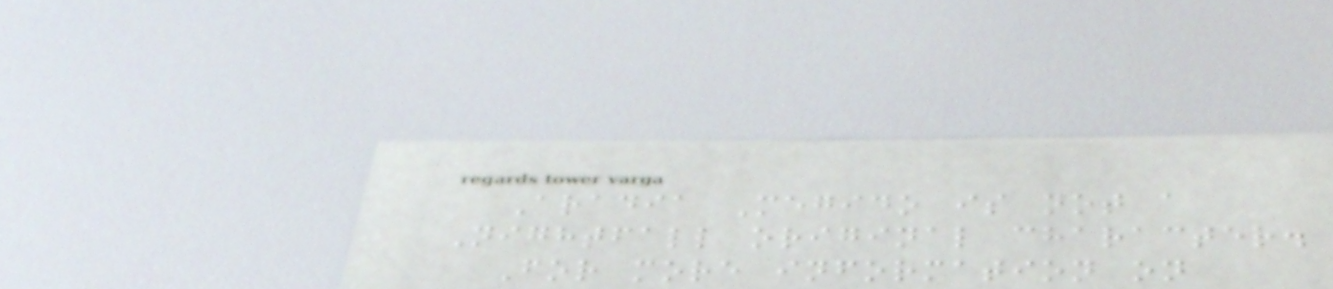Aradia Megido is not a
Nightfall original character.
For more information on
